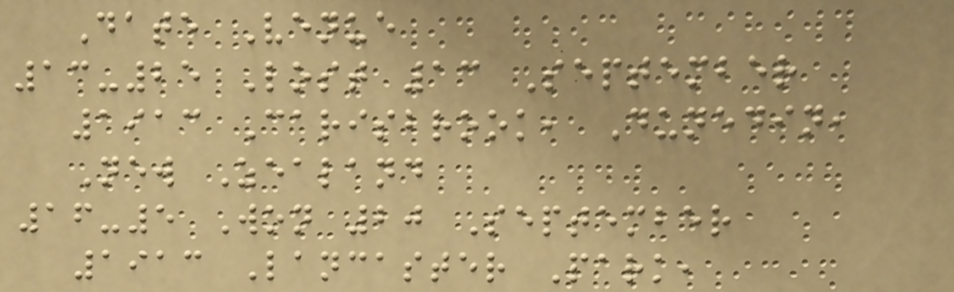Date Venue
13-25 Lost 13 September
1913 Carisbrook, Dunedin,
New Zealand
16-5 Won 20 September
1913 Lancaster Park,
